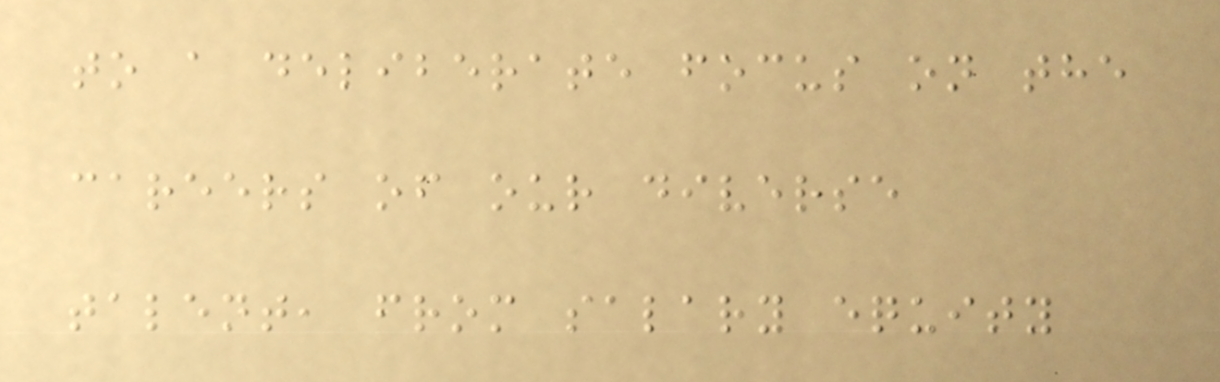to a deliberate focus on the
careers of our diverse
talent, from salary equity
